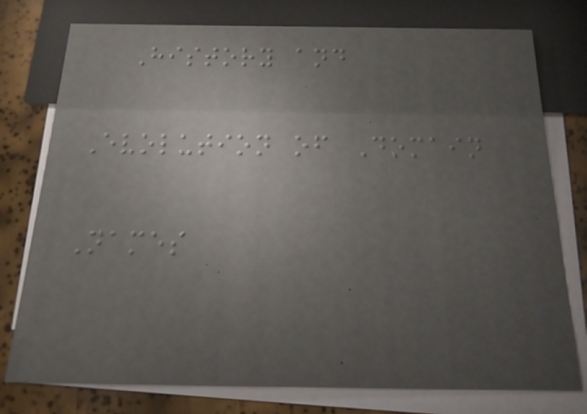History and
Evolution of Domain
Names
